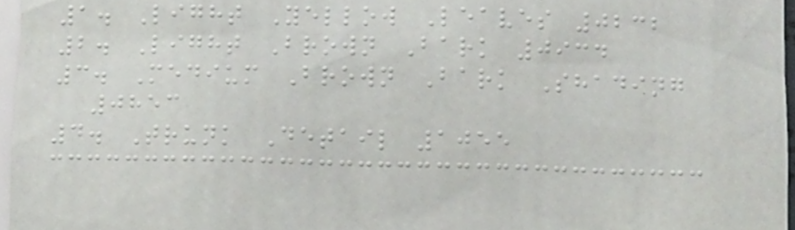1. Light Yellow Leaves 0232
2. Light Brown Bark 0934
3. Medium Brown Bark Shading
0853
4. Trunk Detail 1055
